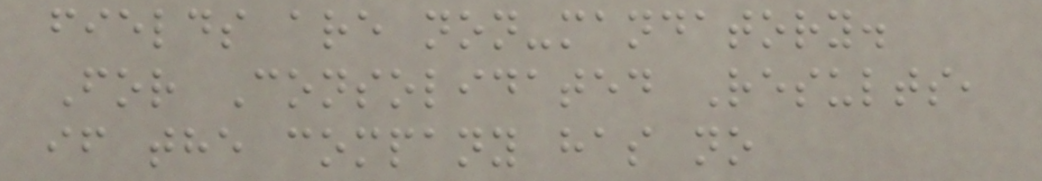fields are non-mandatory.
For Consolidated Results,
if the company has no
